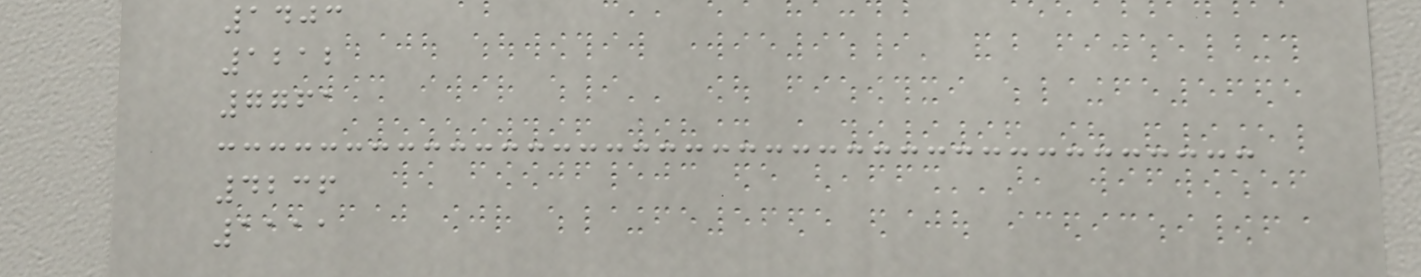1403
1212
7761
4236
1111
